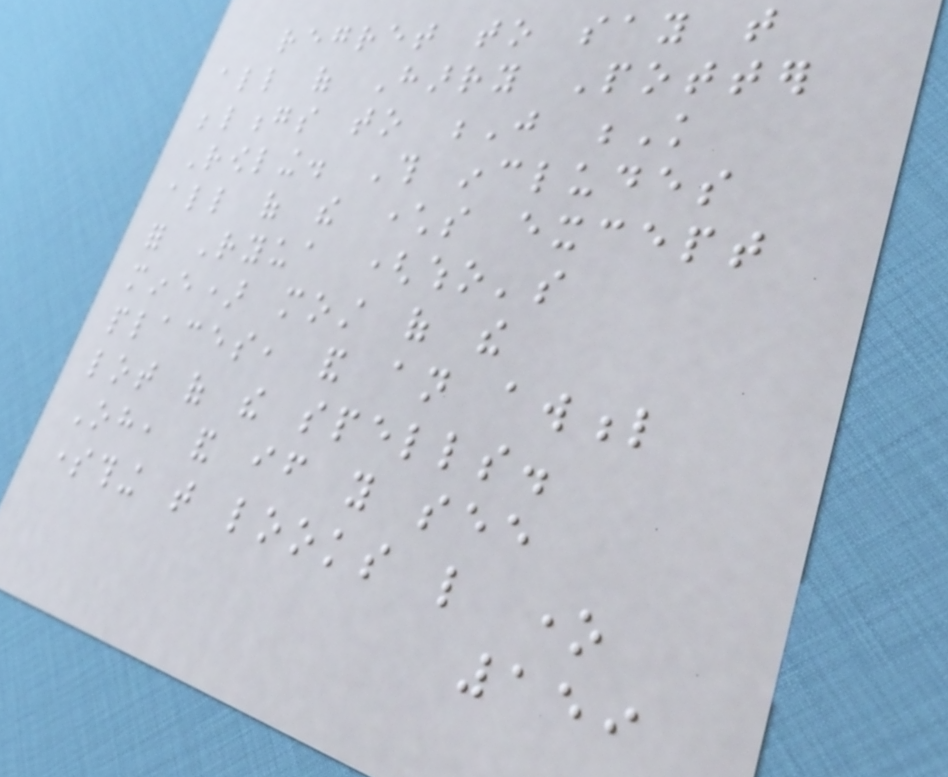regret to say that
all of Harry Potter
belongs to J K
Rowling. This includes
all of the characters except
for Ryua (who's
mine) most of the
places, and an awful
lot of the spells.
Oh, and if you see
something that looks like one
159
